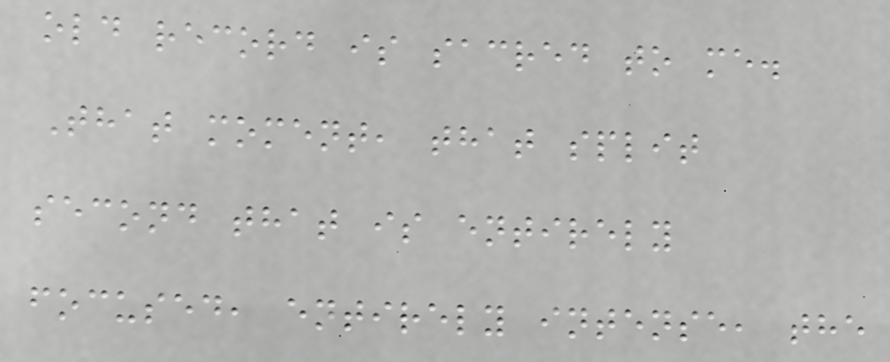old record is sacred to me.
That moment, that split
second that is entirely
focused, entirely intense, the
